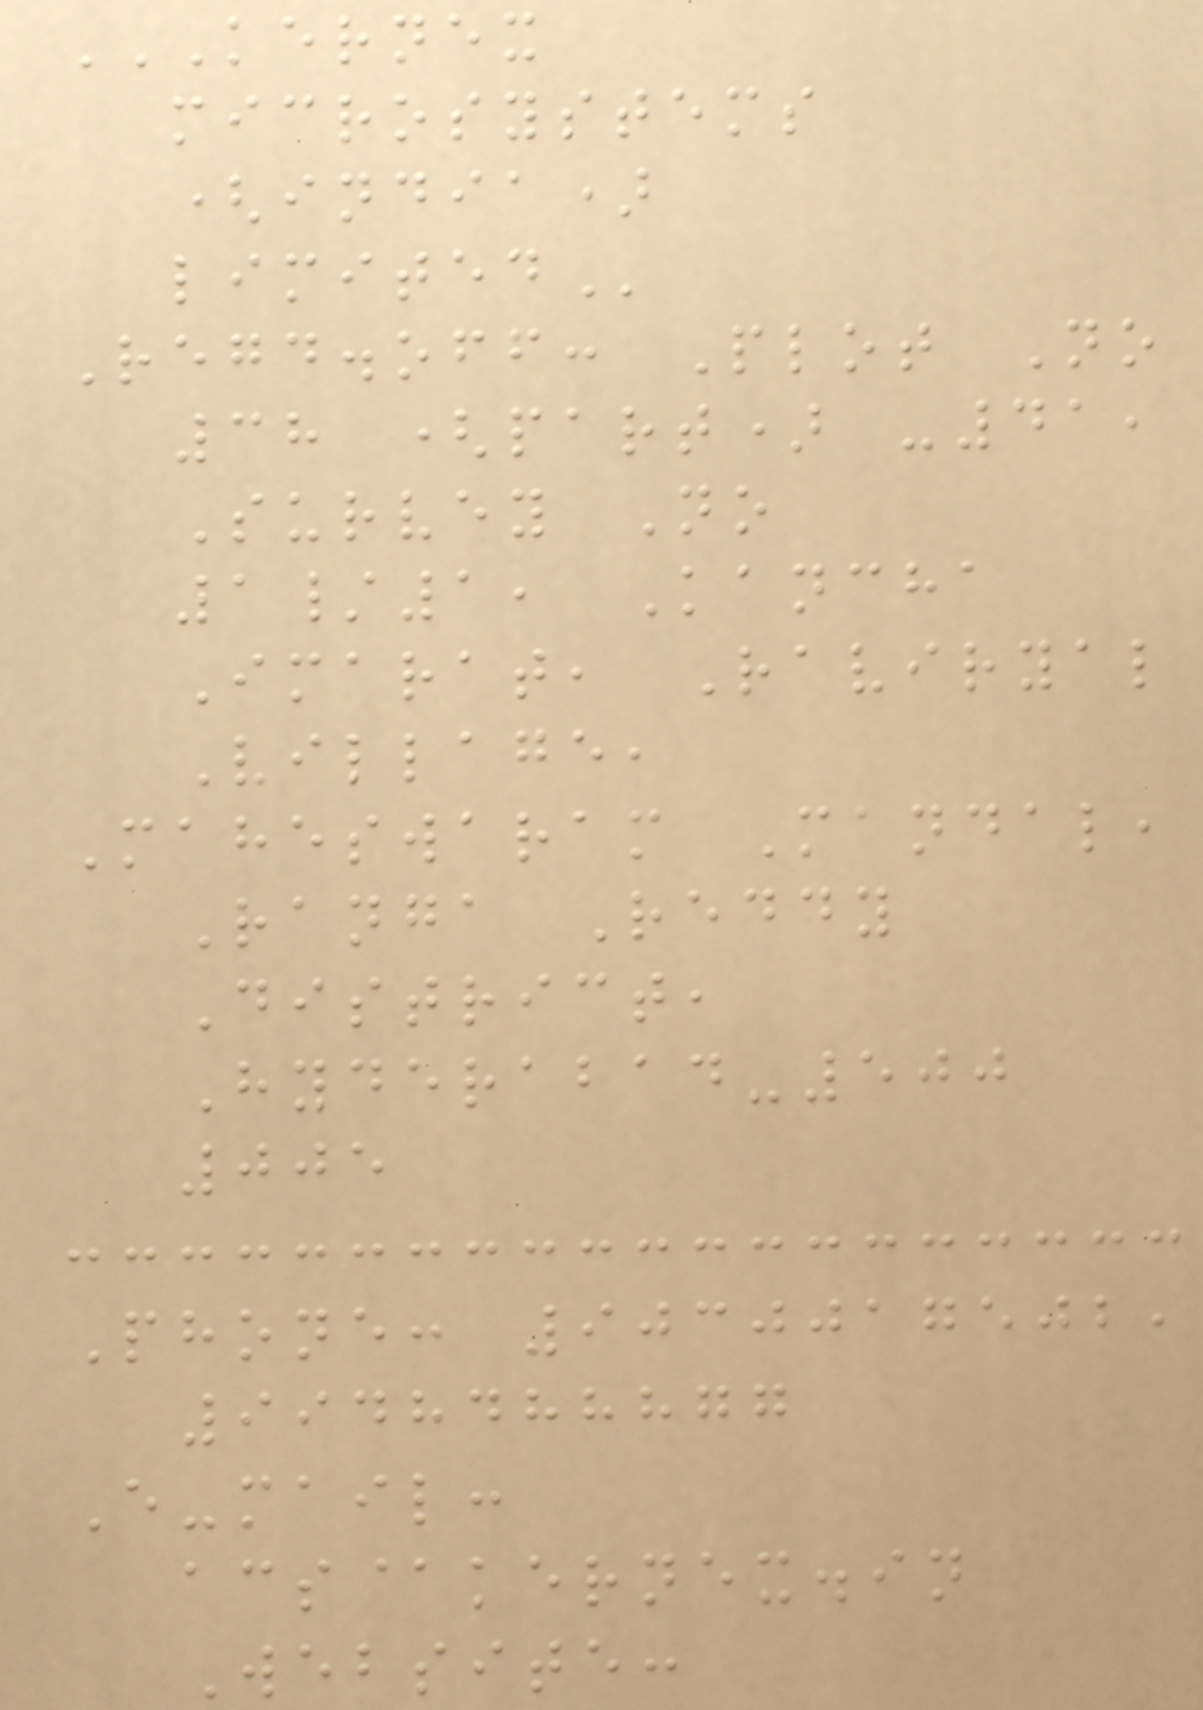KERNEX
MICROSYSTEMS
(INDIA)
LIMITED
Regd.off: Plot No
38 (part) -41,
Survey No
1/1, Kancha
Imarat, Raviryal
Village,
Maheswaram Mandal,
Ranga Reddy
District,
Hyderabad-500
005
Phone: 9030017502,
9948488877
E-mail:
acs@kernex.in
Website:
